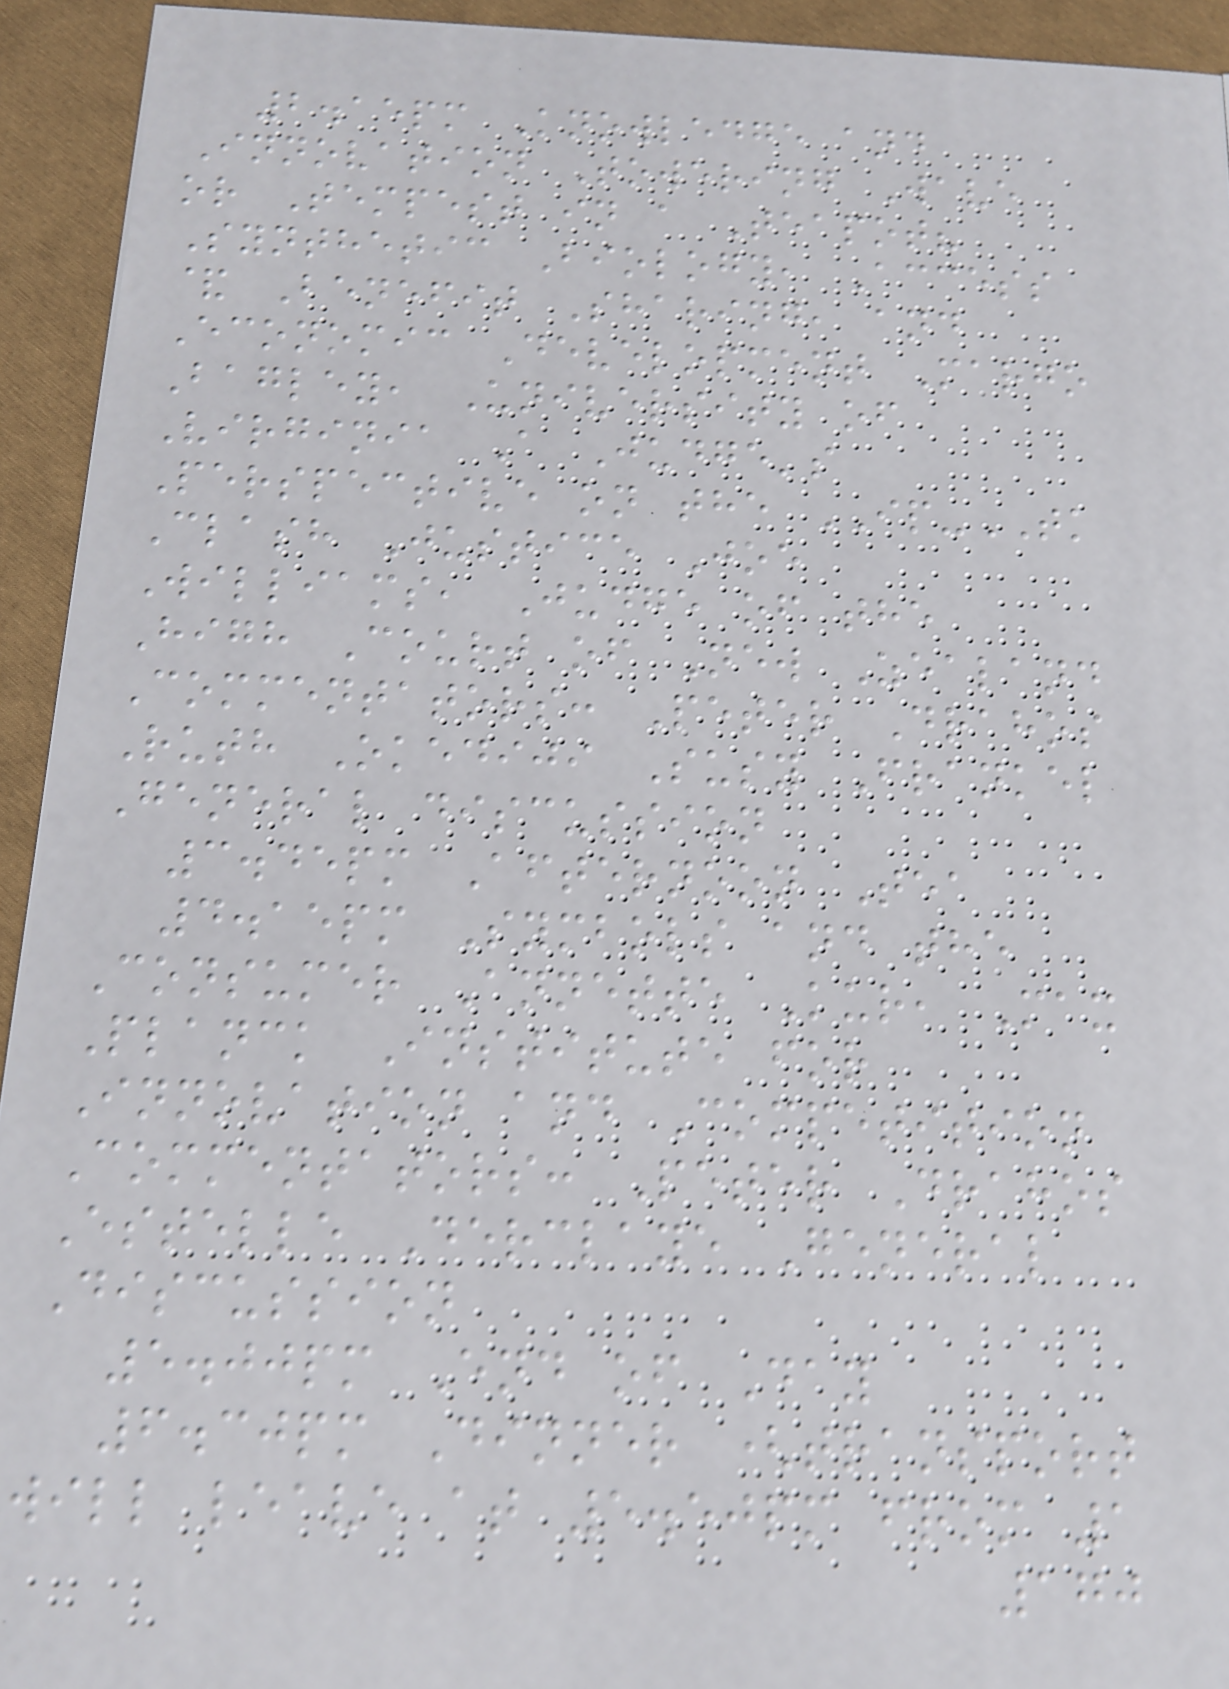2.15pm Knowledge and
Innovation Towering Wave
or Tempest in a Teapot?
Synthetic Biology, Access
& Benefit Sharing, and
Economic Development Margo
Bagley, University of
Virginia A Judge's
Perspective on the IP-TK
Clash Justice Joe
Williams, Judge of the
High Court of New Zealand
Commentators: Peter Drahos
Ruth Okediji Susy Frankel
General discussion
3.45pm Afternoon Tea
4.15pm Symbols and the
Consumer Annette Kur, Max
Planck Institute for
Innovation and Competition
Commentators: Peter Drahos
Estelle Derclaye General
Discussion
5.00pm End of Day
6.30pm Dinner (transport
will leave at 5.50pm from 1
170
